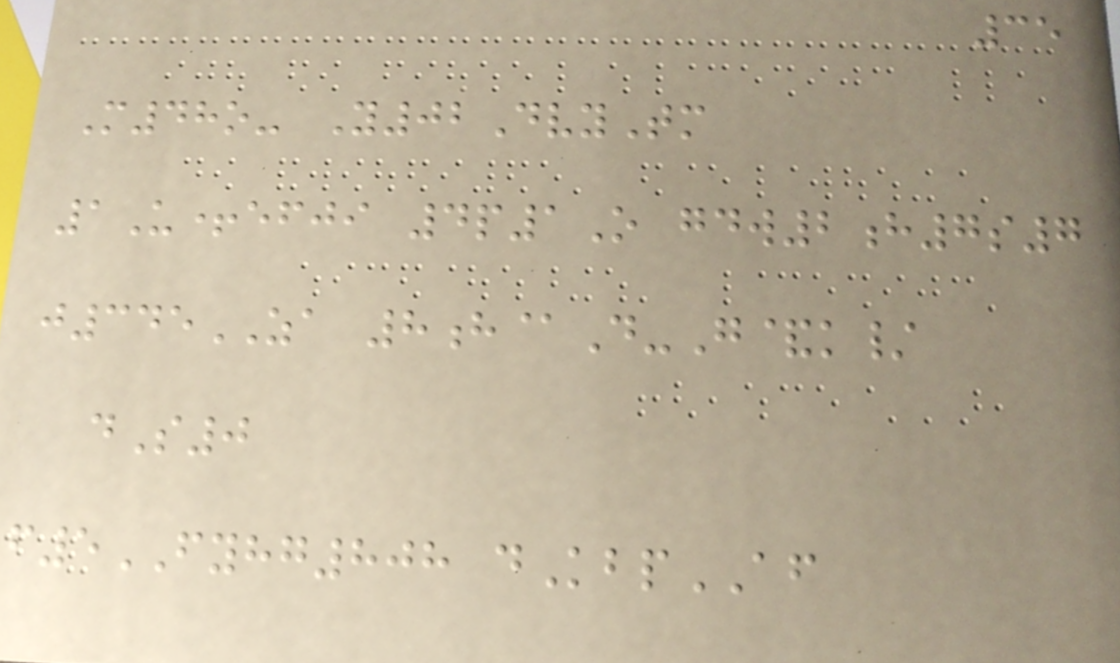35
M48o- Y02DvyTm
1U+efji 4p1O gdw2h7s7
j345ZA 8h@D-G&k/
dS0
f5FYHG808 dKbpAF
